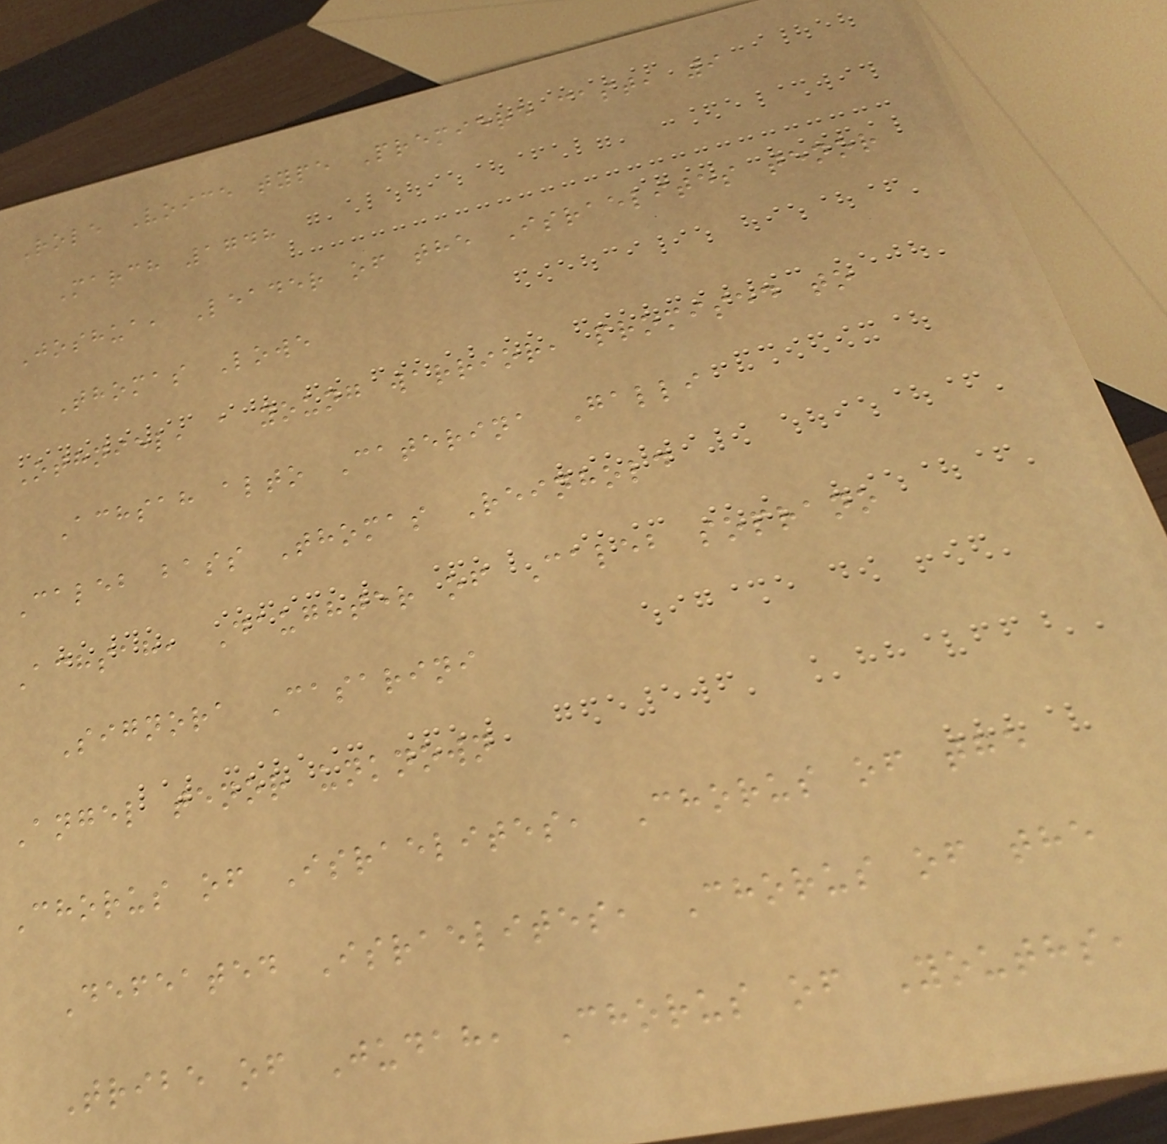Role Voice type Premiere cast, 9
March 1748
Joshua, Leader of the Israelites tenor
Thomas Lowe
Othniel, a young warrior, promised to
Achsah alto Caterina Galli
Caleb bass Thomas Reinhold
Achsah, Daughter of Caleb soprano
Signora Casarini
Angel tenor unknown
Chorus of Israelites, Chorus of the
Defeated Israelites, Chorus of the
Tribe of Judah, Chorus of Youths,
